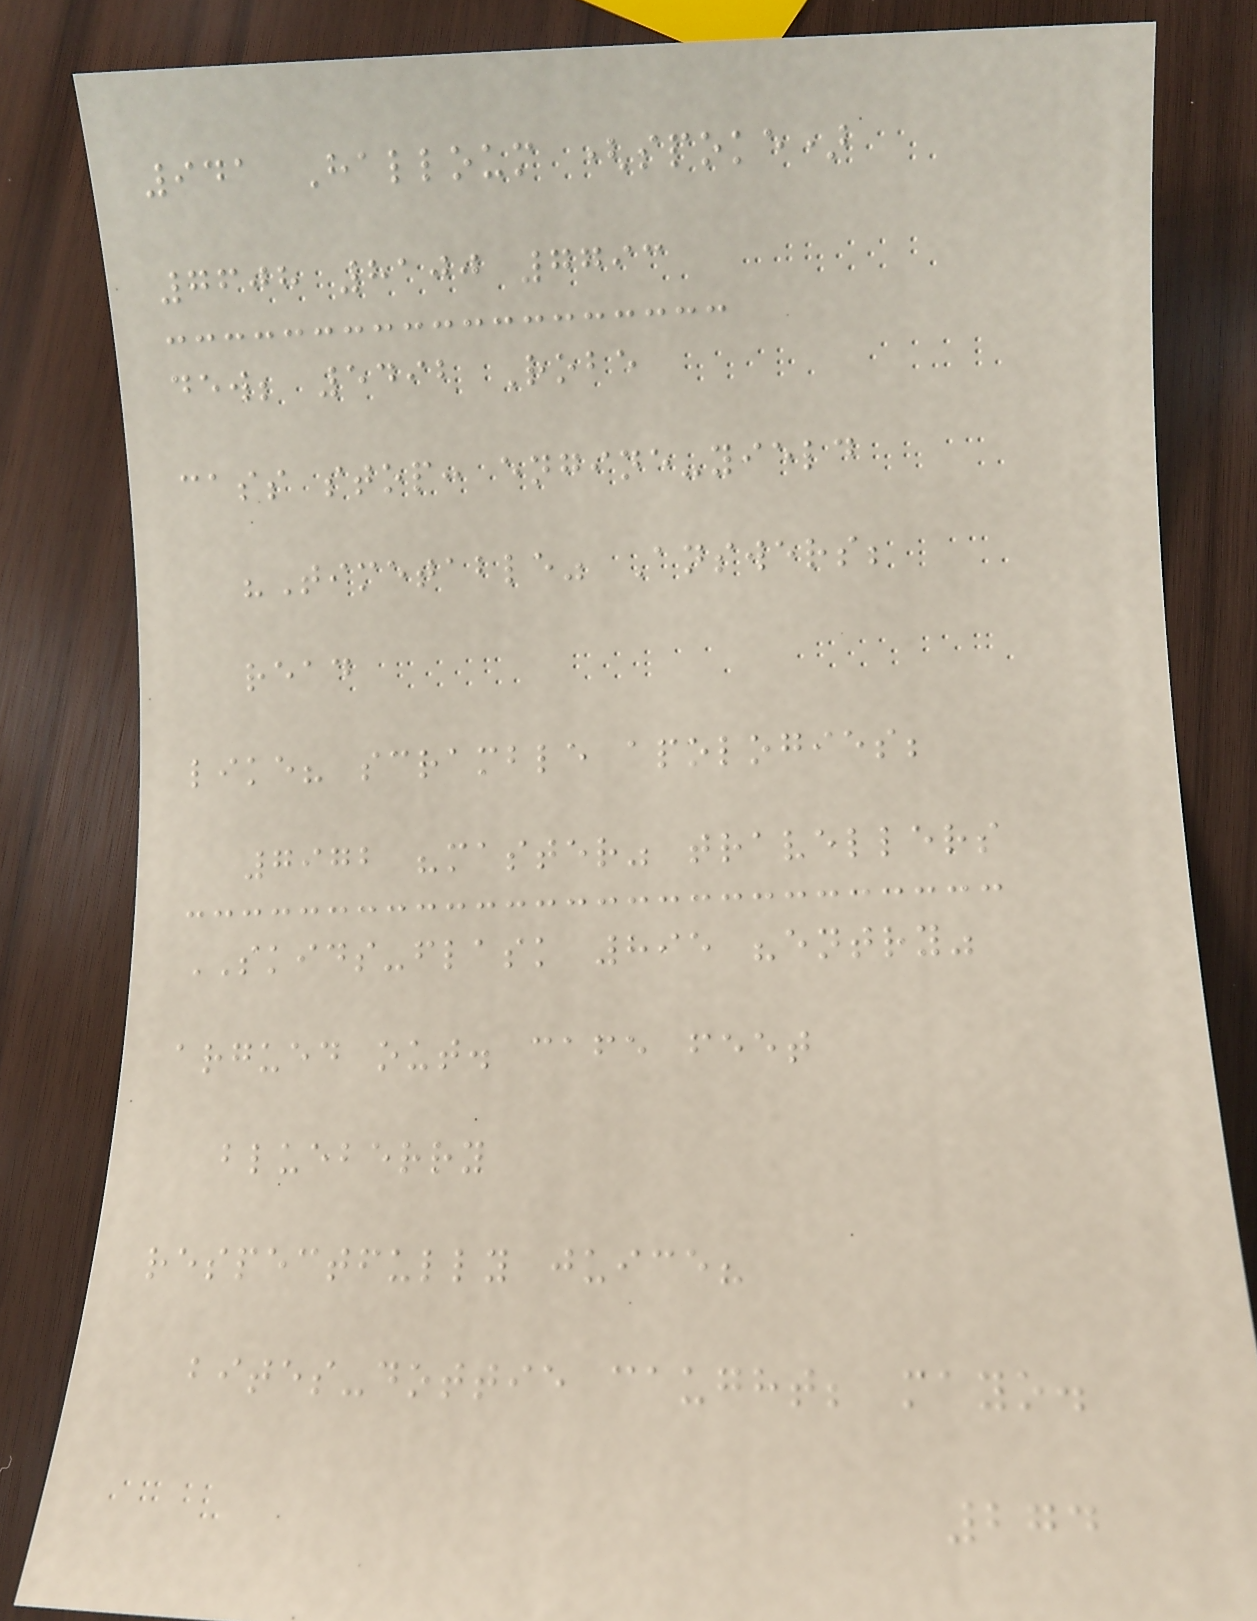941 Halloum (spoke)
7608 8100 7793
dew; 5492 Robe
cass stop: engine-yield
"Timetable" Answers;
read
like? scramble apologies;
7972 "master" travellers
SKIDS-flask 895 "entry"
argued out. cafe feet
blueberry
respectfully juice?
bites-dottie caught; mayo.
274
